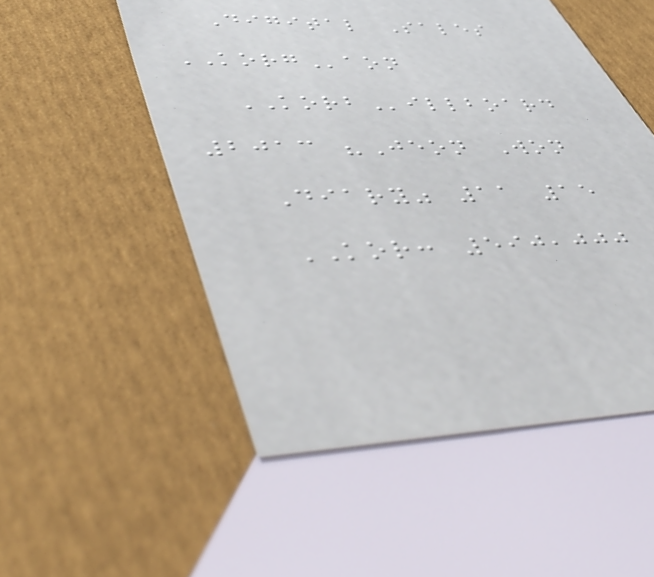Digital Sales
KORGaon
KORBillboard
2013 "Jeon Won
Diary" 11 15
KOR: 590,000
